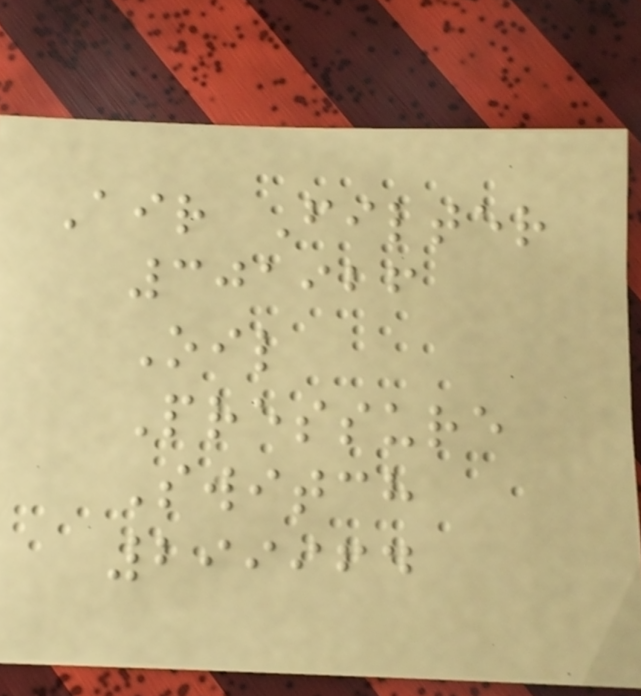Air Filter
301926
Oil
Pressure
Switch
299964
